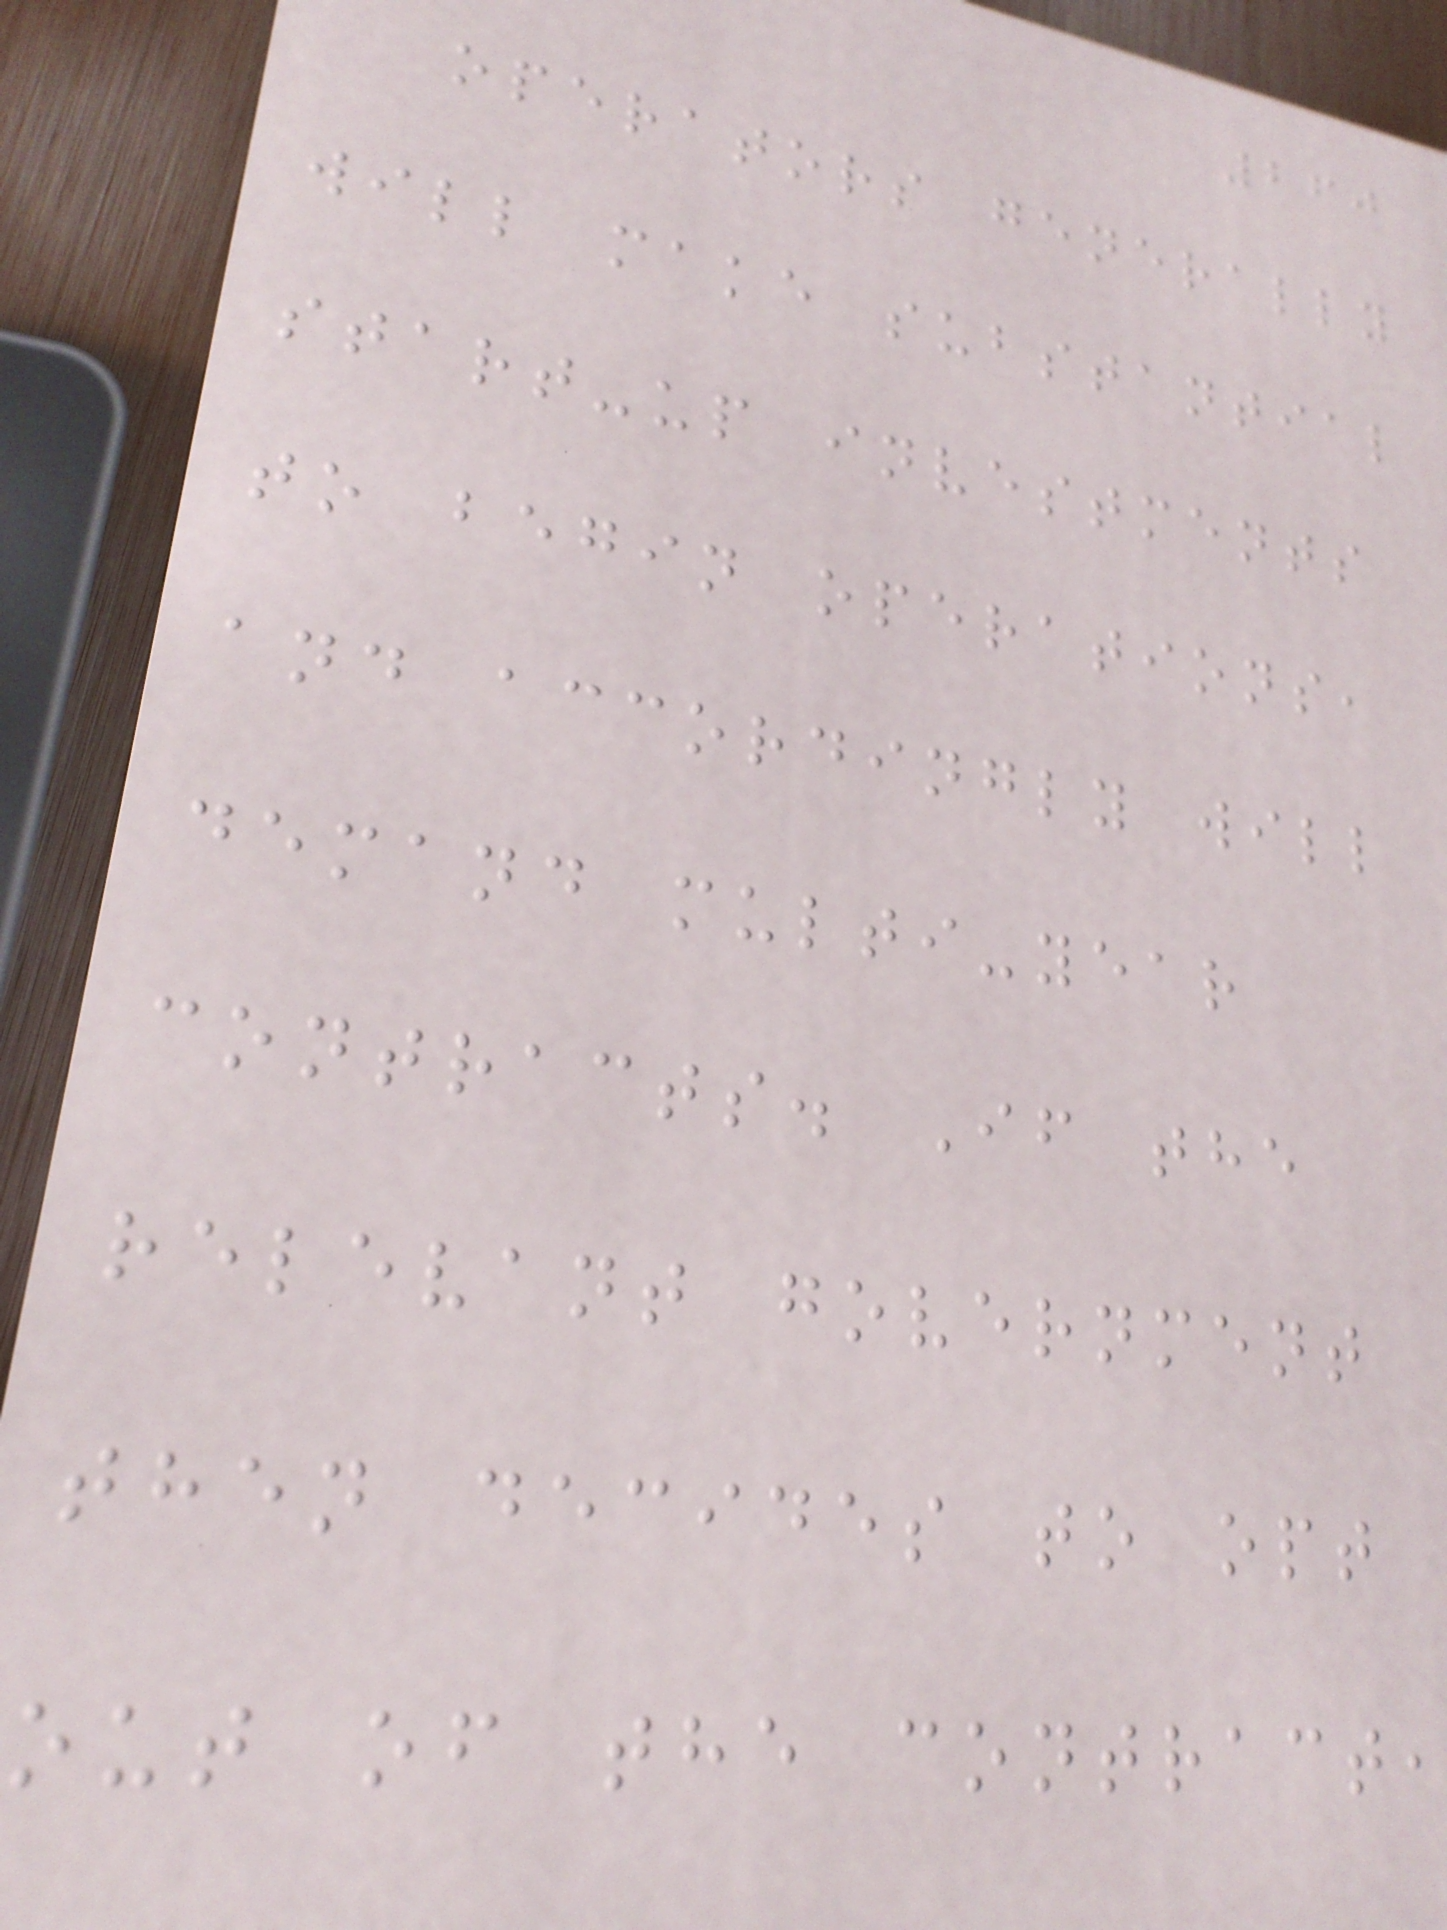260
operators generally
will make substantial
start-up investments
to begin operations,
and accordingly will
demand multi-year
contracts. If the
relevant government
then decides to opt
out of the contract,
